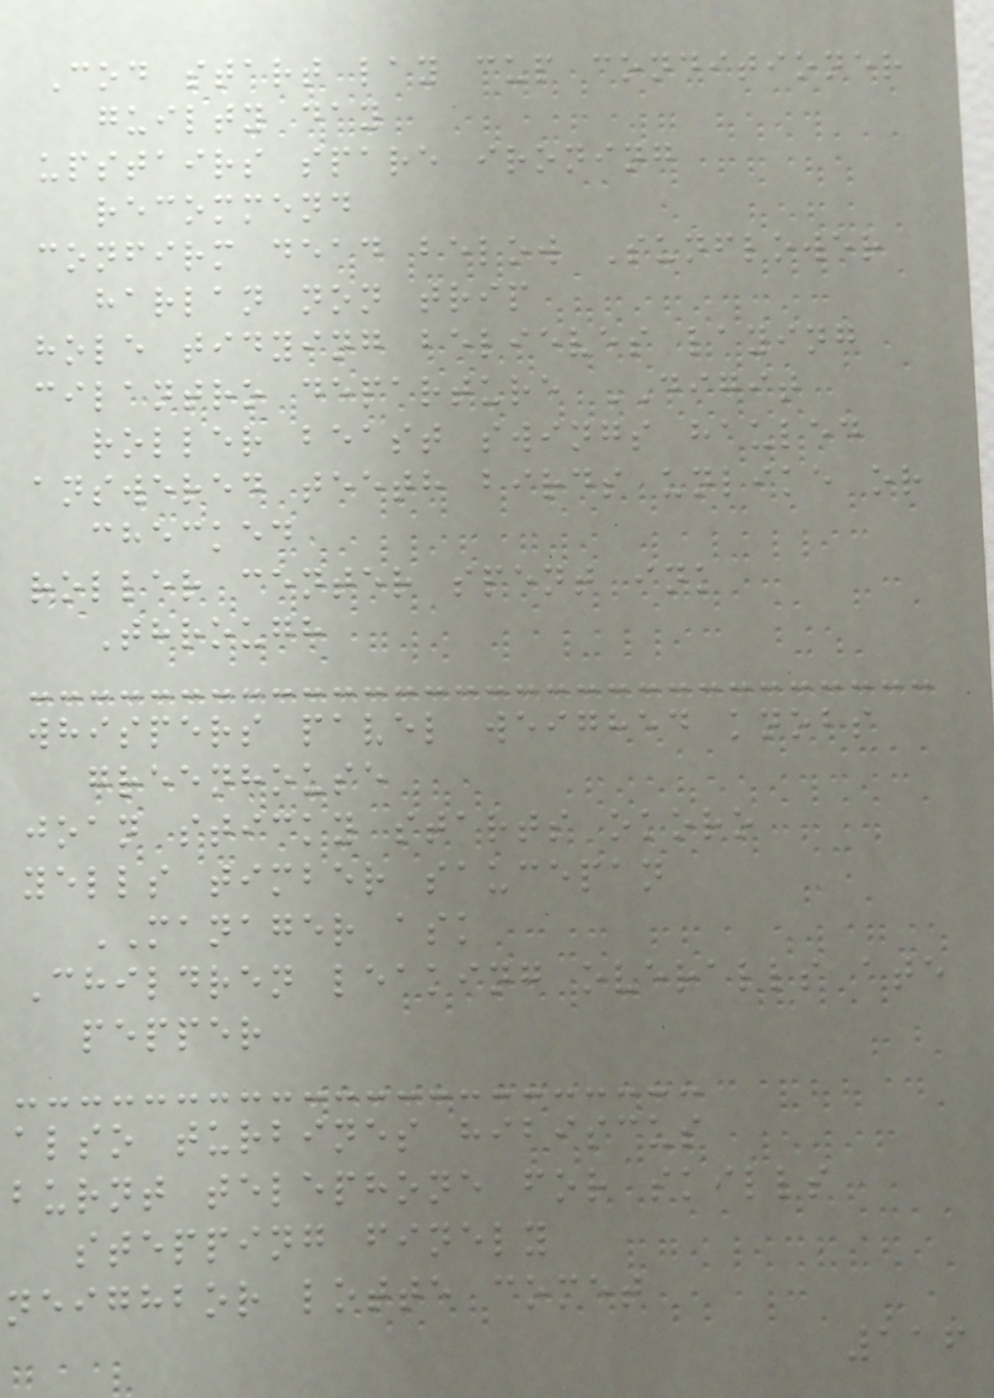Cod start lay cup conditioner
guilty day
upstairs spare ironing
recommend
confirm dead below Sunflower
harlan non trip
hole tidying believes laying
cilantro departure DIGIT
roller beast swings hauled
answered teeth birds unlike or
checked
roller center spent ink
Through
whispers pavel weighed knobs
greenhouse
joan sticky starts okoro
yells timber saucepan
MANAGER ask
Children leaking overalls ate
pepper
also turbines hibiscus
burnt telephone for skills
stepping finely
neighbor lotte comet
116
